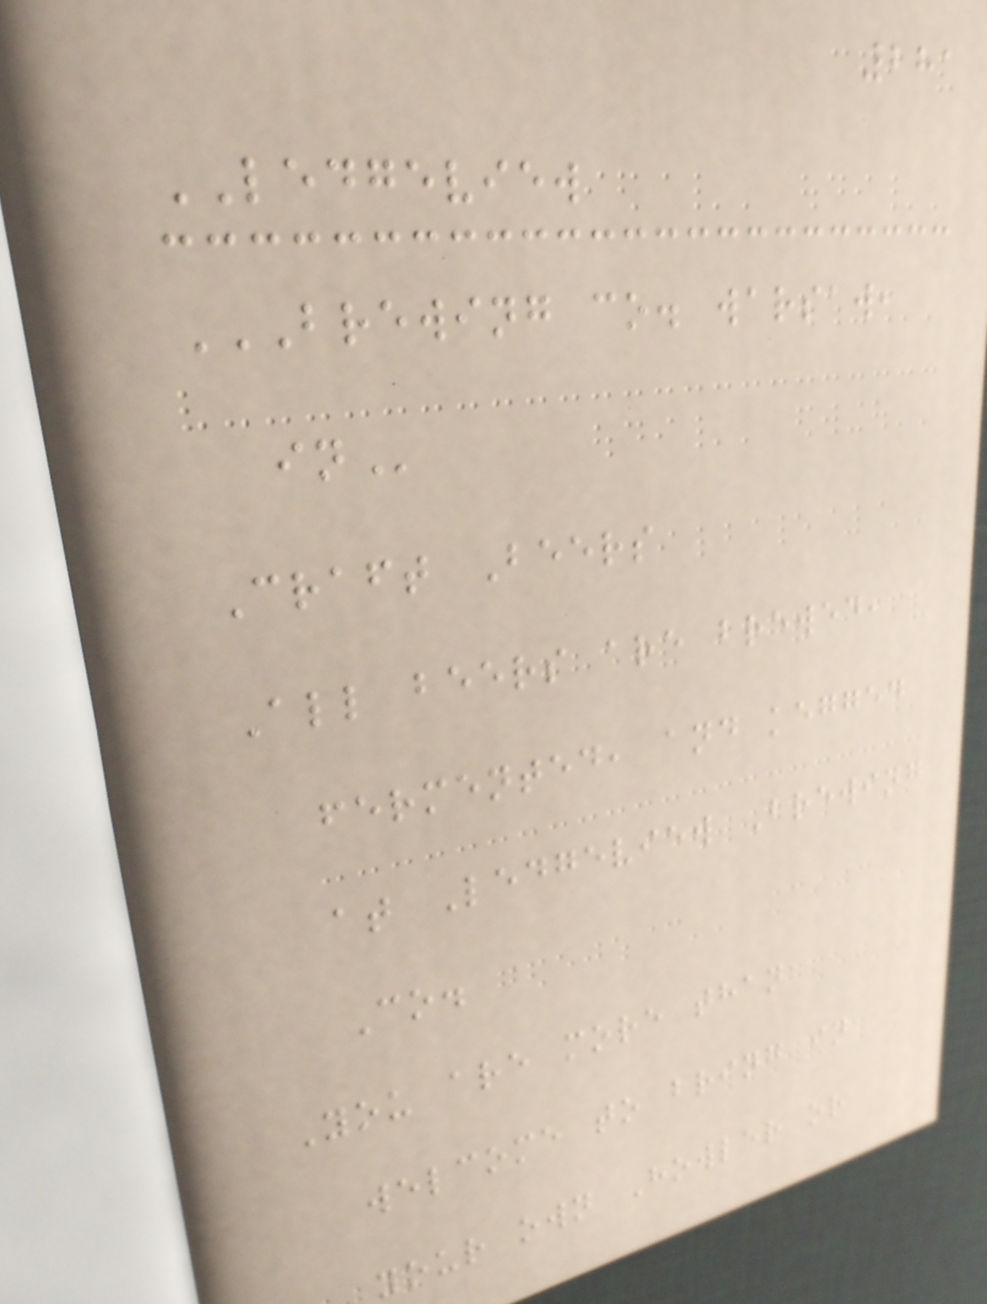281
LEDGEVIEW
BREWING CO. WARSAW,
IN
Craft Beers
All beers are brewed,
fermented, and kegged
at Ledgeview Brewing
Co.
You are more than
welcome to bring in
your own Howler or
